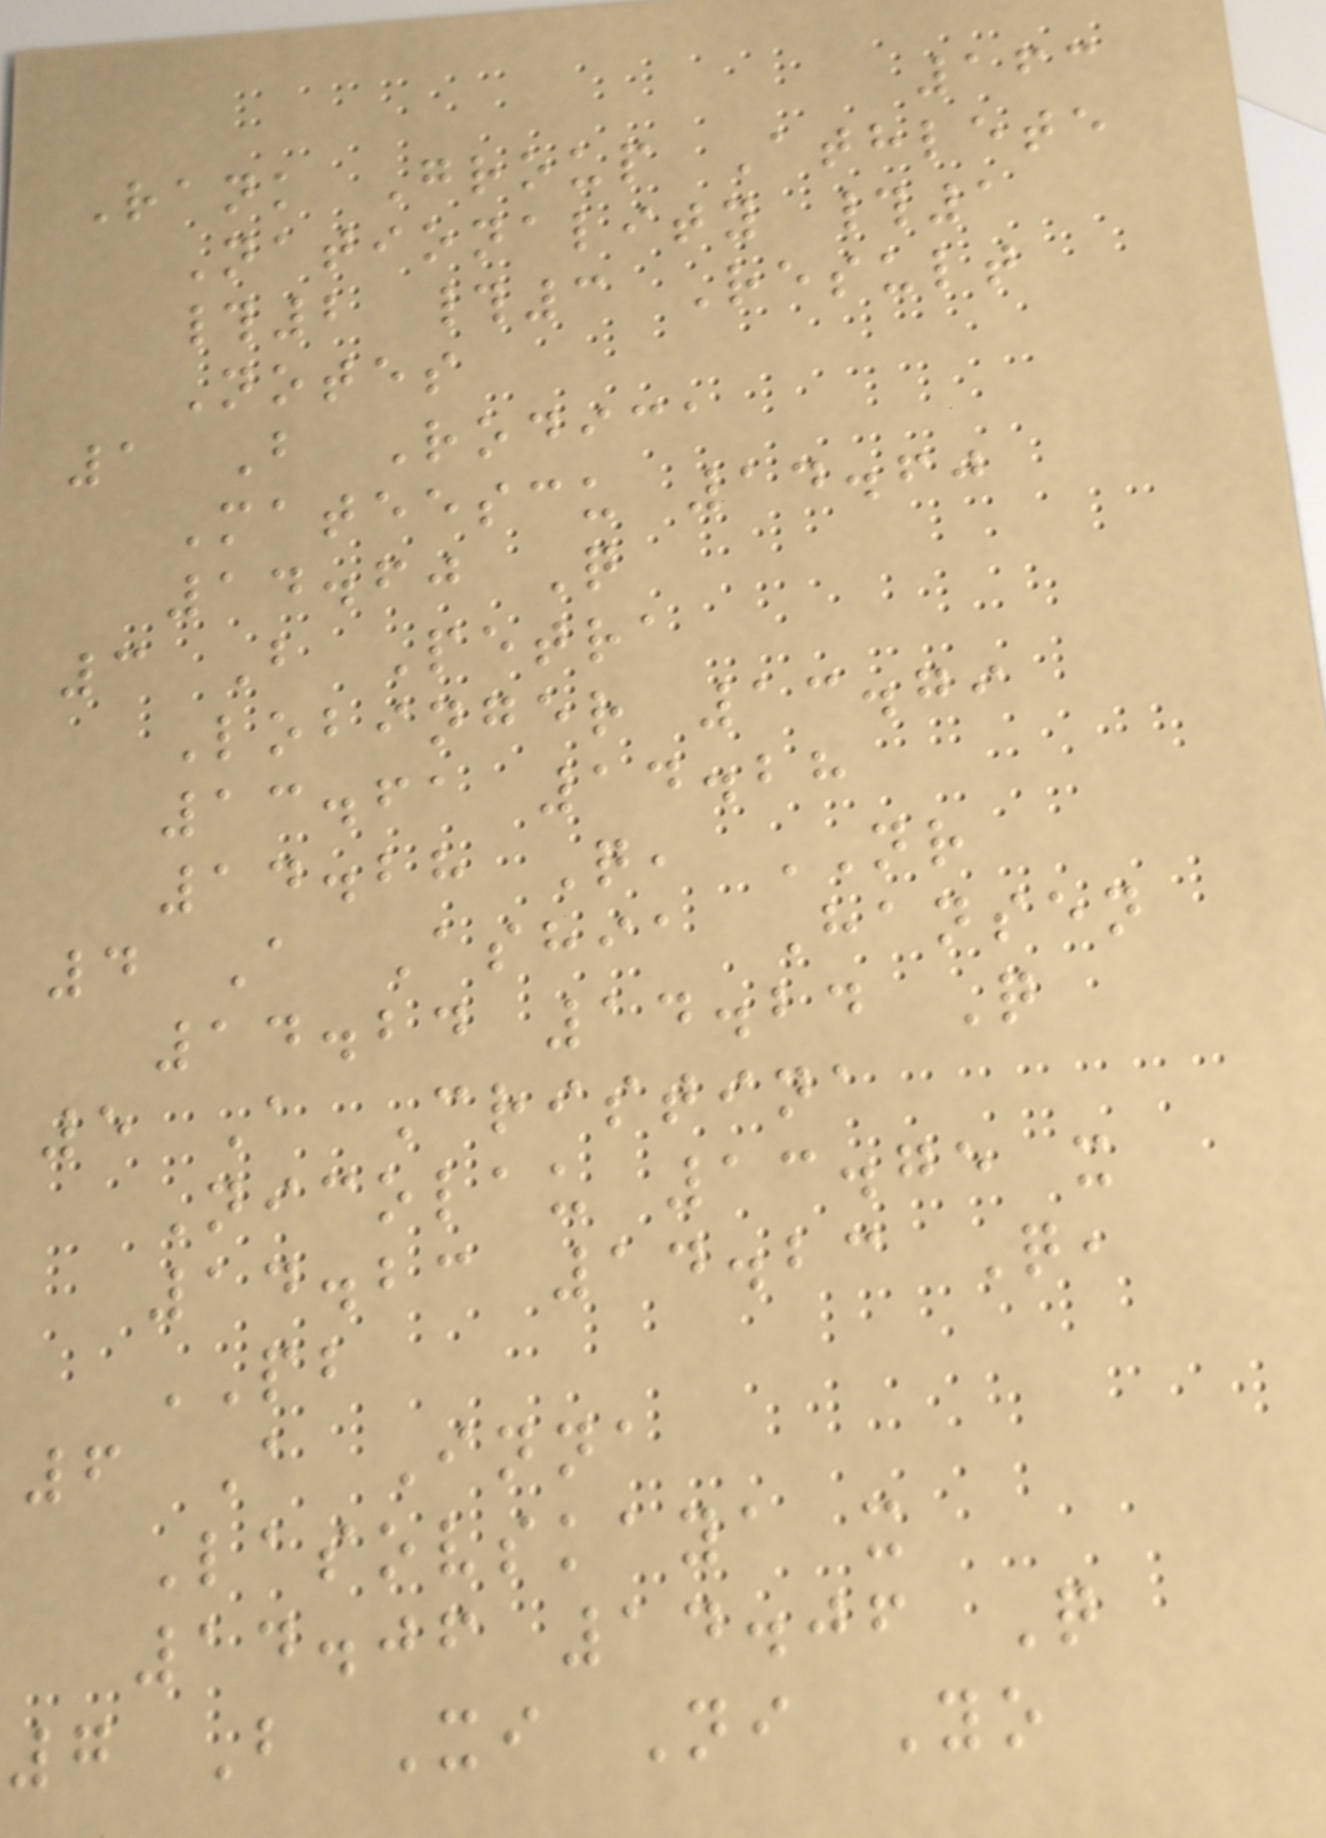163
Rank Group Athlete
Nationality #1
#2 #3 Result
Notes
1 B Rodica
Mateescu 14.60
14.60 Q
3 B Petra
Lobinger 13.79
13.61 14.28
14.28 Q, NR
4 A Ashia Hansen
14.24 14.24 Q
5 A Cristina
Nicolau 13.75 x
14.23 14.23 Q,
PB
6 A Inna
Lasovskaya x
14.06 14.06 Q
7 B Xi Ni Yo
